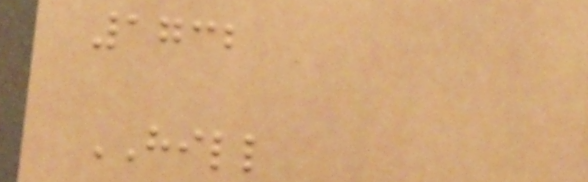1732
HILL
